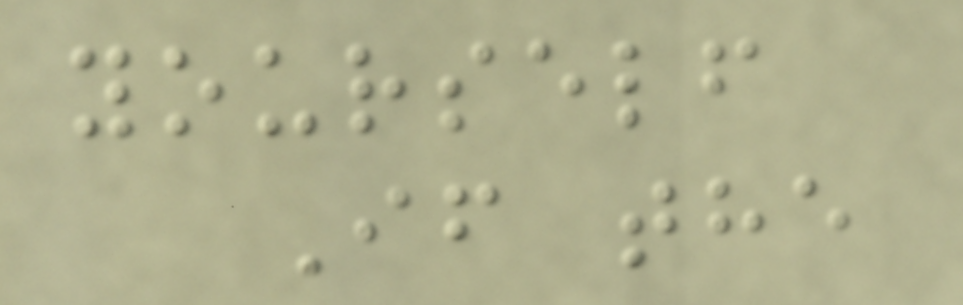yourself
If the
